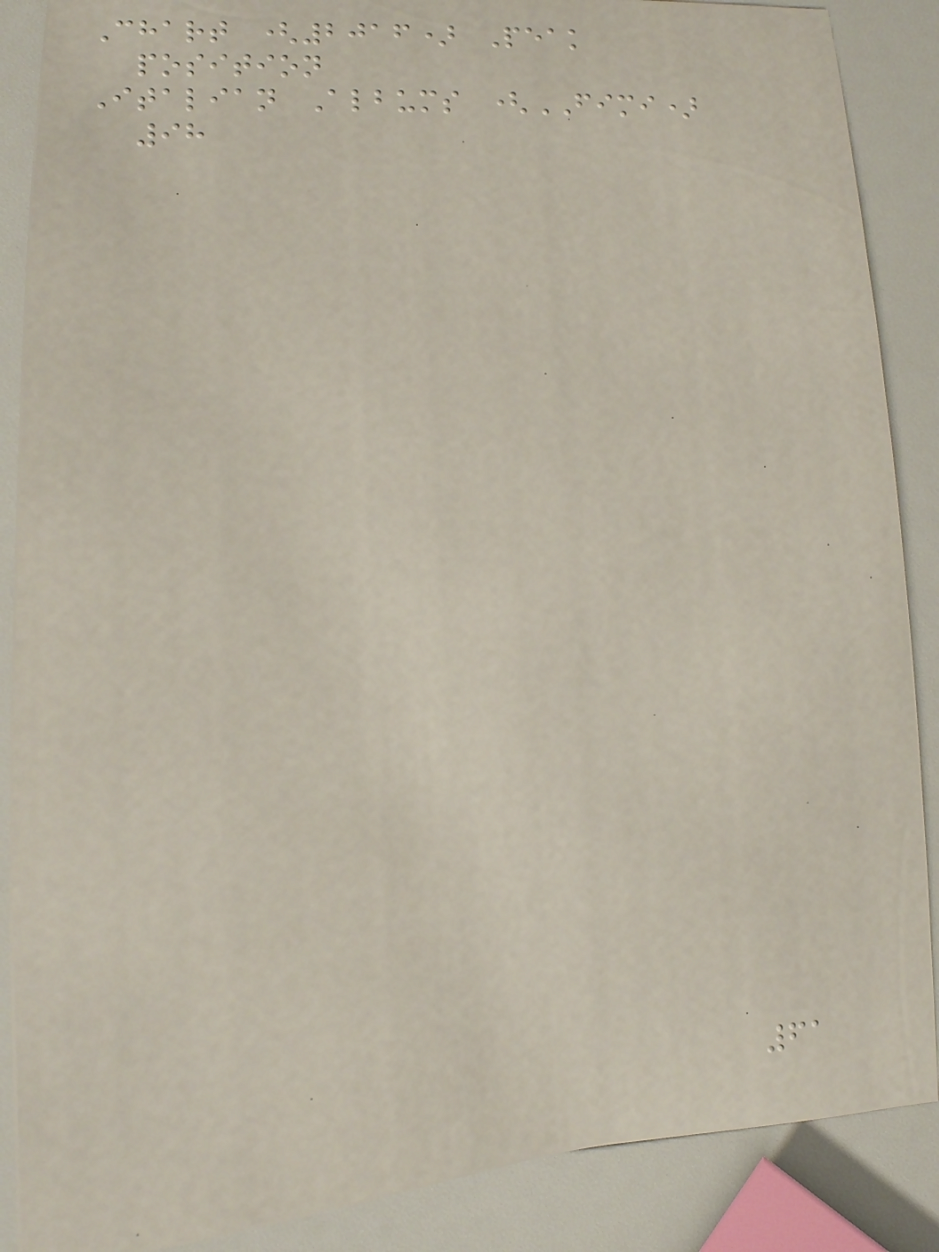Chart (2016) Peak
position
Italian Albums (FIMI)
98
61
